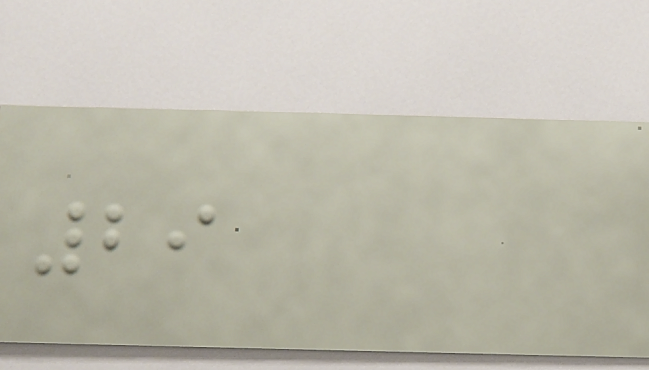29
